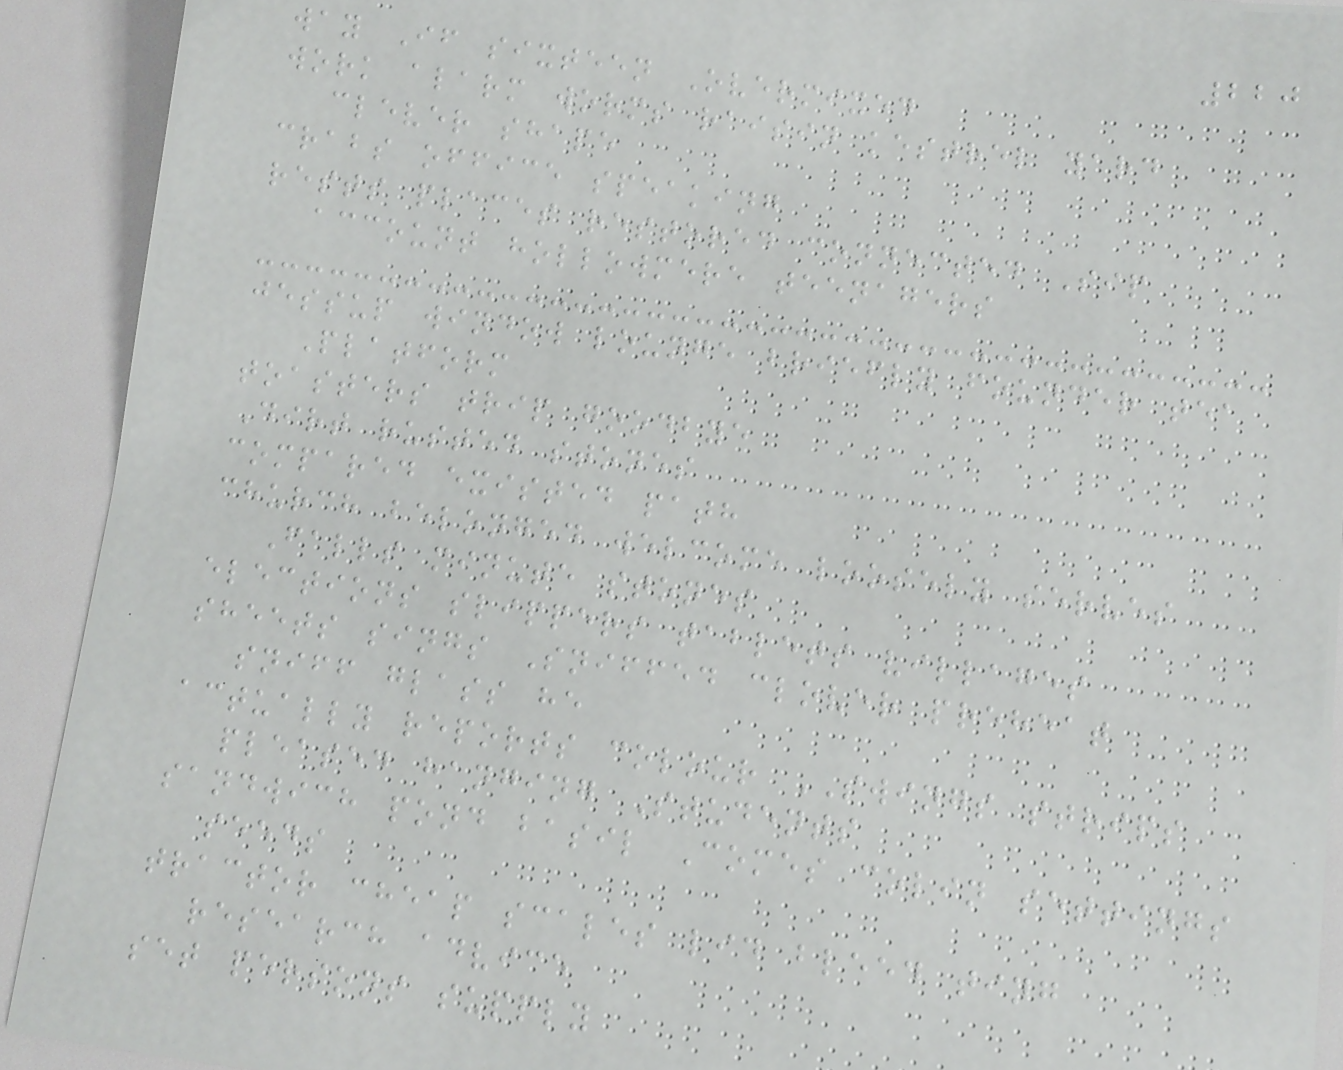220
way If sixteen Overmixed
work alarm worms raisin kestrel yard
clever shape
crabs office speaking
rests places restored connected Sip
account hollowmere teenagers
jessup window lounge briefly founder tea
Platform
toasters trip goodbye
Dirt rusted stones
compared existed path
church belonged welcome loosely serves
Falls minute stones
elections slippers tablets villages
sheets sings Sniffed clover preheat
sniff glass he
actually reports colour SWINGS strips
pleased hanging Students
sandwich pond basil Comes colin settings
seeds
tractor cheap scales lid bleed ting
research advice
set persons supply
